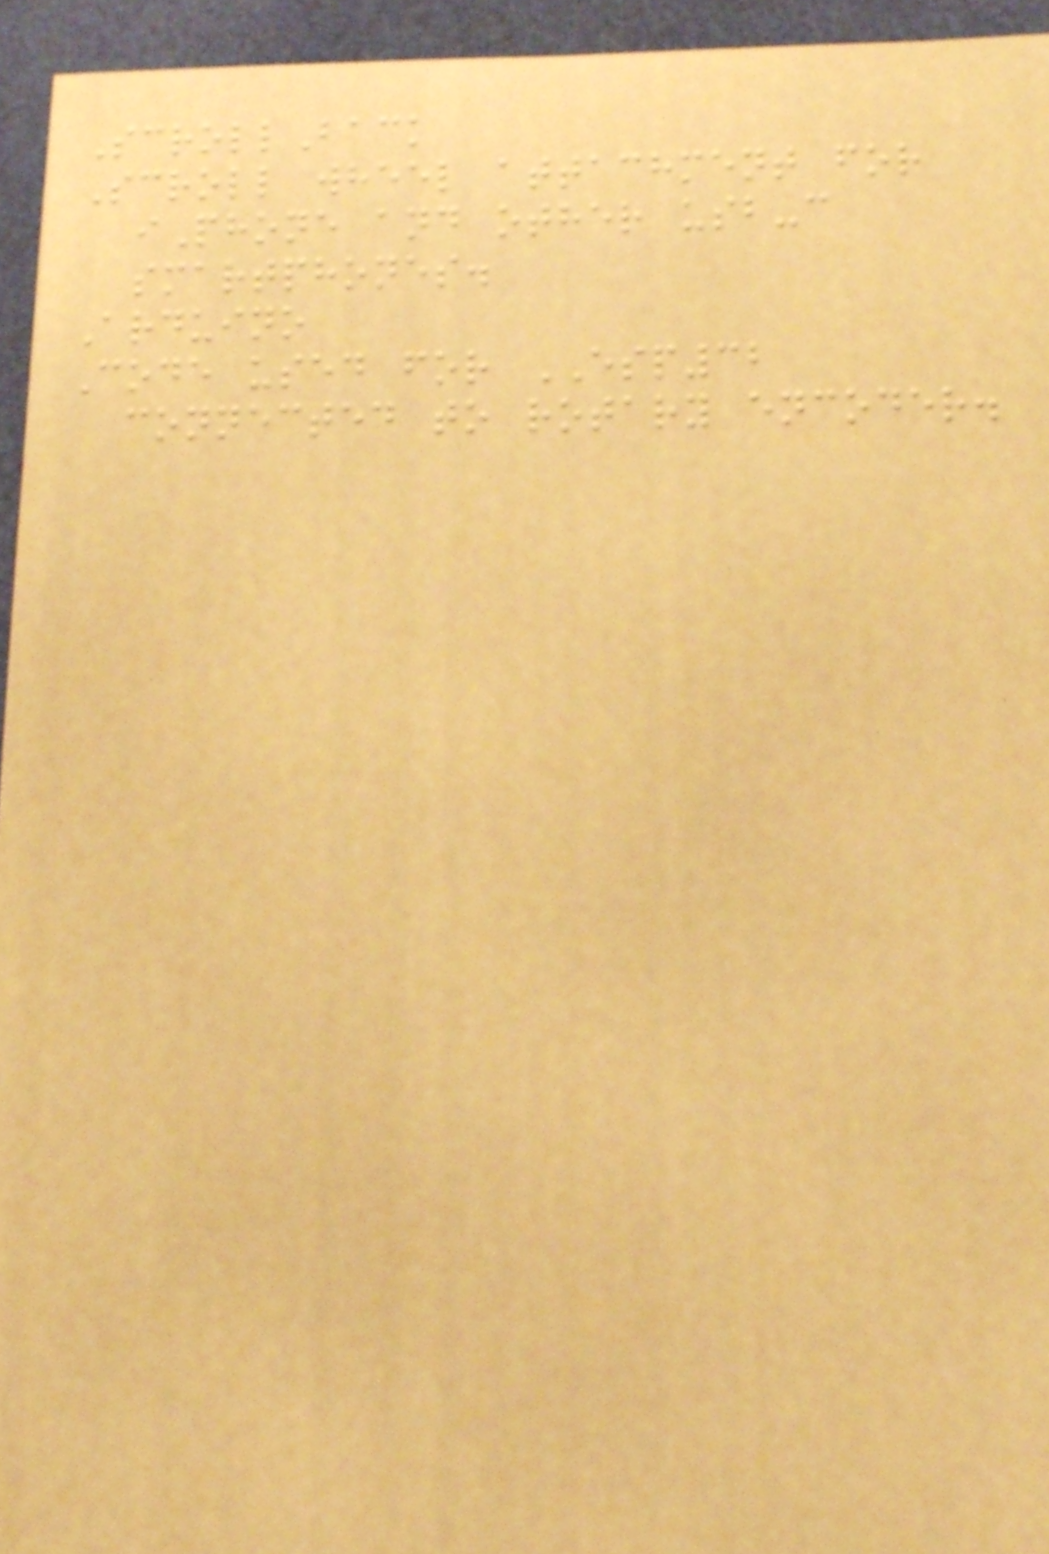ScrollBack
Scroll wheel attachment for
iPhone and other usb-c
smartphones.
Arduino
Code used for ESP32
connected to rotary encoder.
